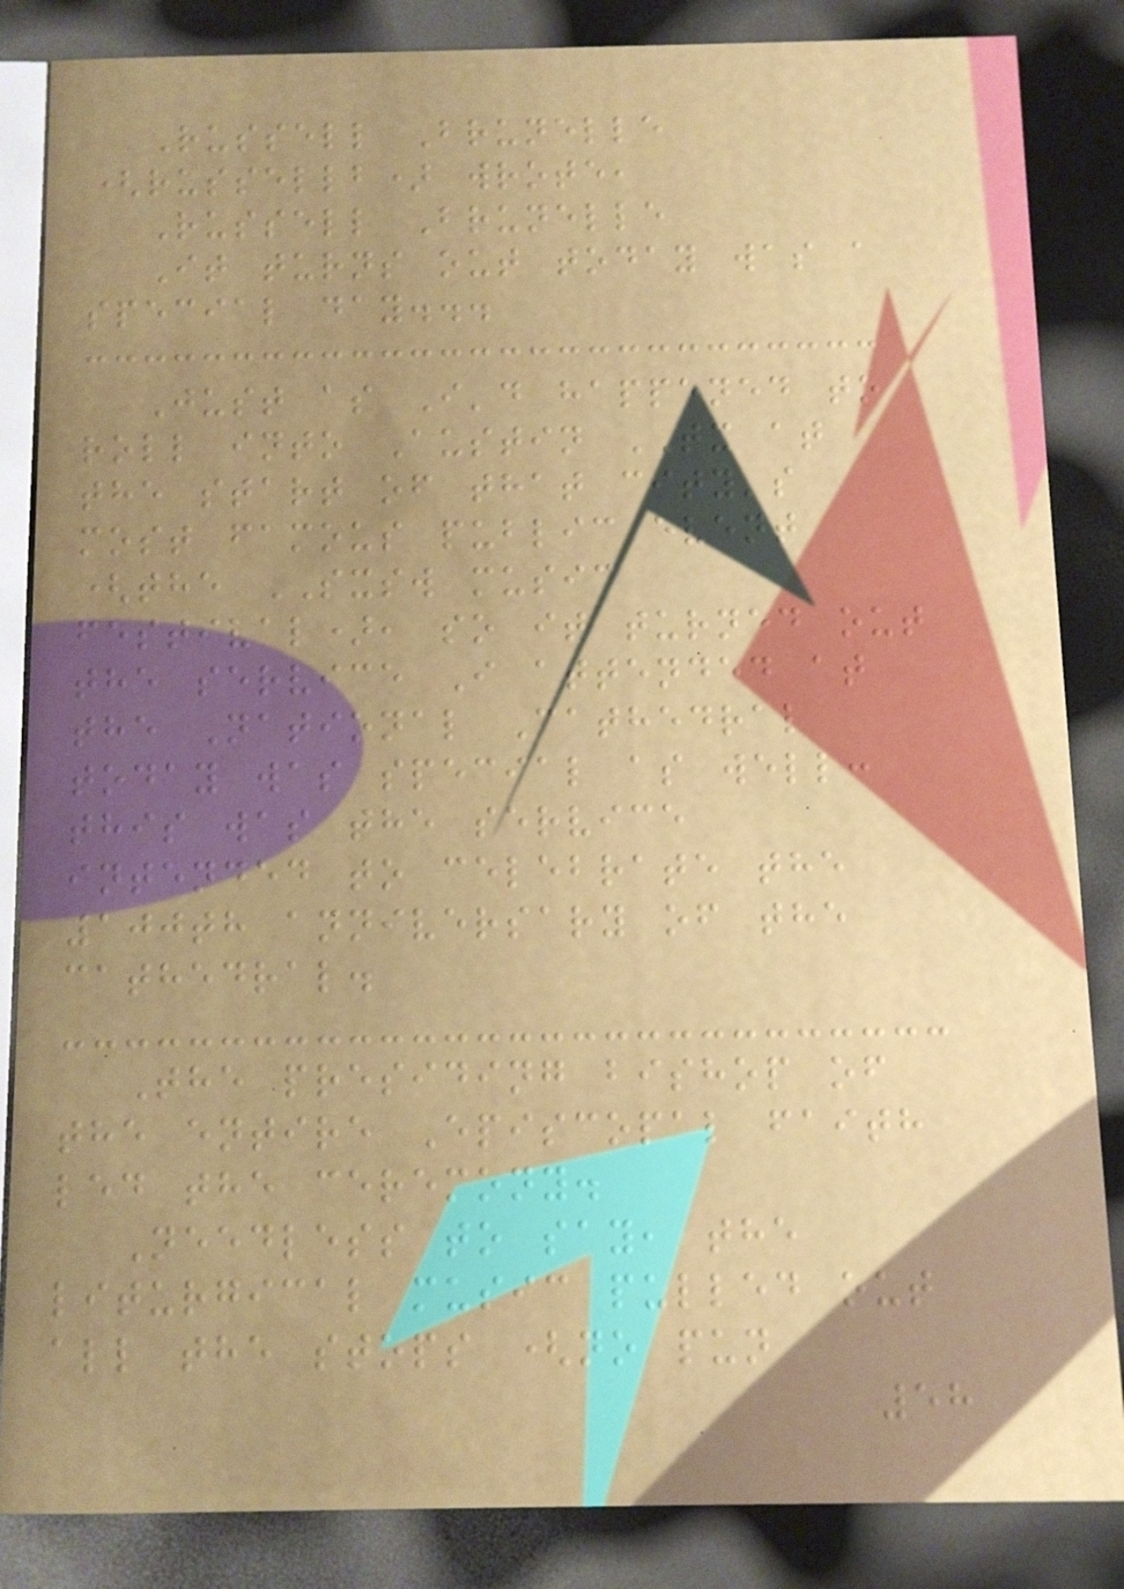Russell Brunelle
(russellb) wrote,
Russell Brunelle
It turns out today was a
special day...
Just as I'd happened to
roll into Austin TX at
the start of that city's
most famous public event
(the SXSW music
festival), so it turned out
the service I attended at
the National Cathedral
today was special as well:
this was the service
intended to celebrate the
100th anniversary of the
cathedral.
The presiding bishop of
the entire Episcopal faith
led the ceremony.
Needless to say, the
liturgical music pulled out
all the stops (no pun
58
